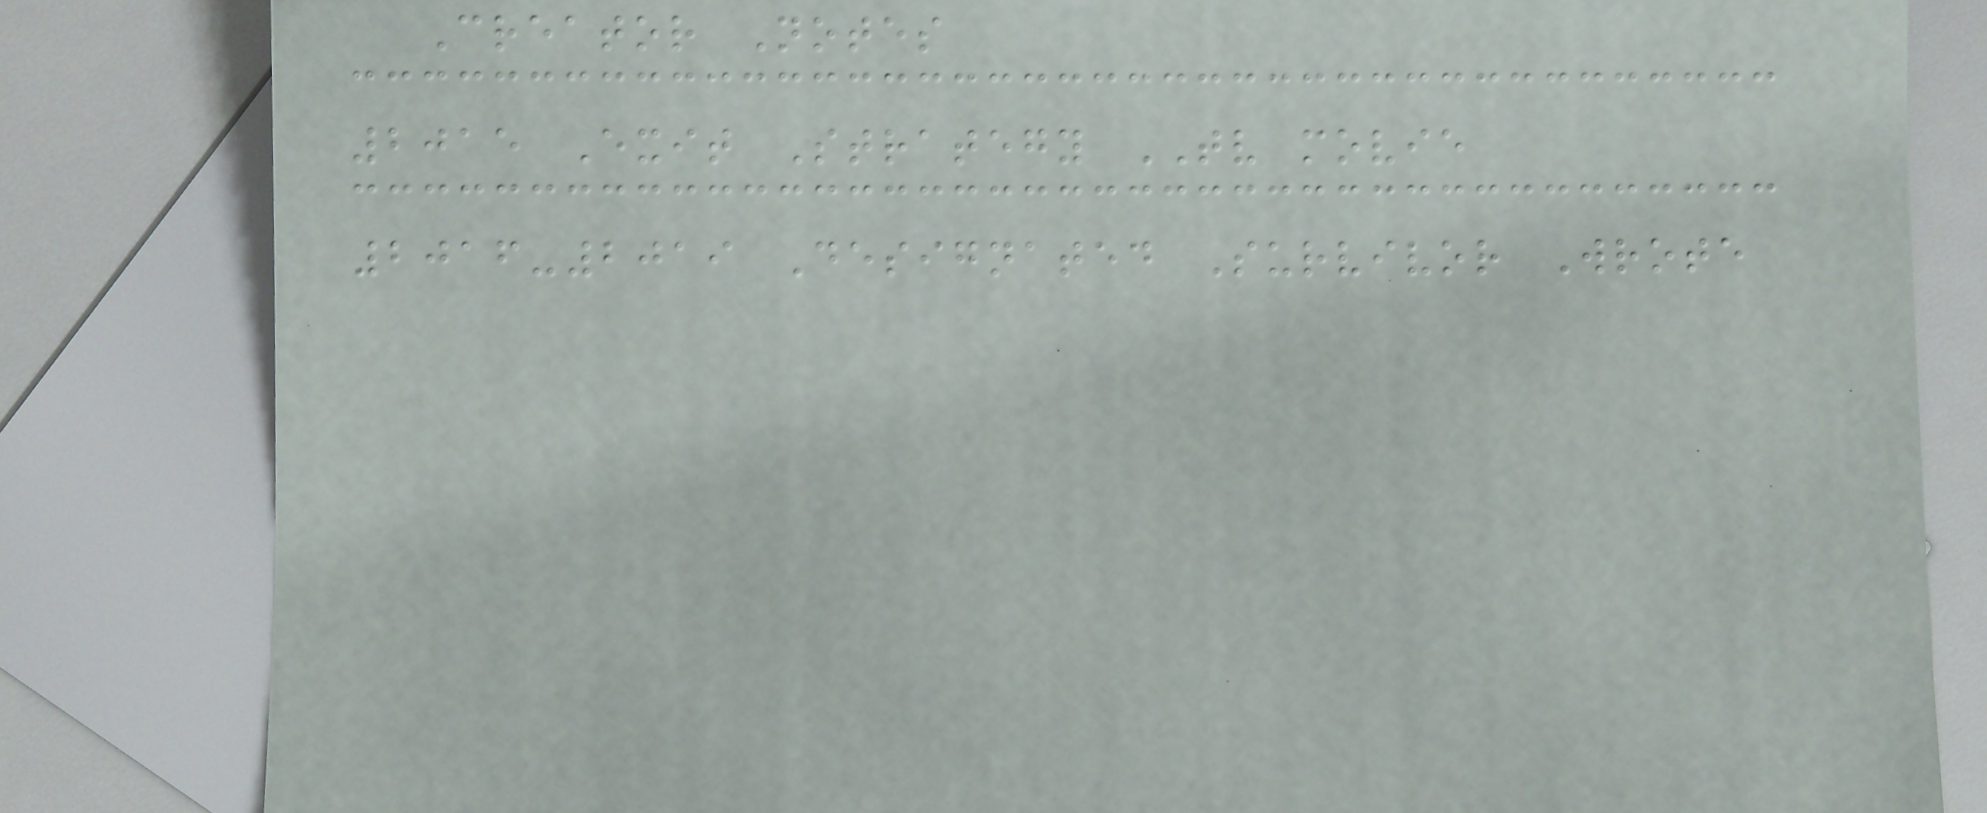Creator Notes
2015 Exit Strategy TV movie
2016-2019 Designated Survivor Wrote
